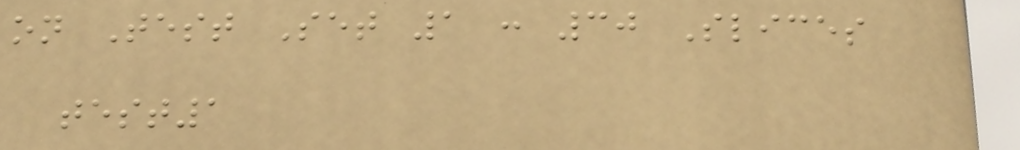on Test Set 1 : 30 Slices
test1
